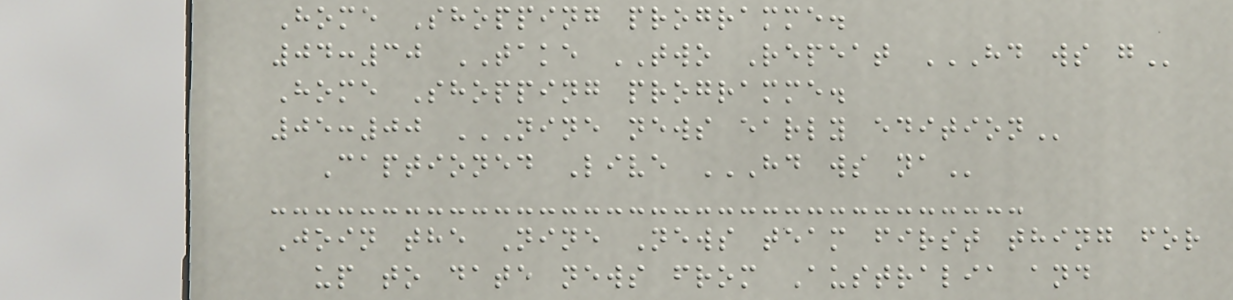Home Shopping programme.
04:30 TAKE TWO Repeat HD WS G
Home Shopping programme.
05:00 NINE NEWS EARLY EDITION
Captioned Live HD WS NA
Join the Nine News team first thing for
up to date news from Australia and
